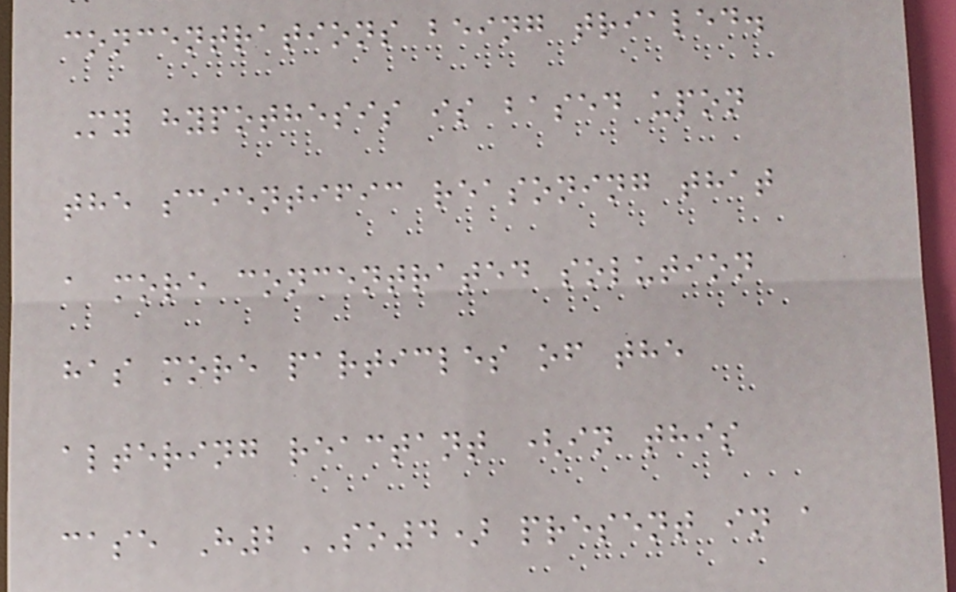concentrations being trialed.
My hypothesis is based upon
the scientific reasoning that
a more concentrated solution
has more particles of the
altering reactant (in this
case H2SO4) present in a
